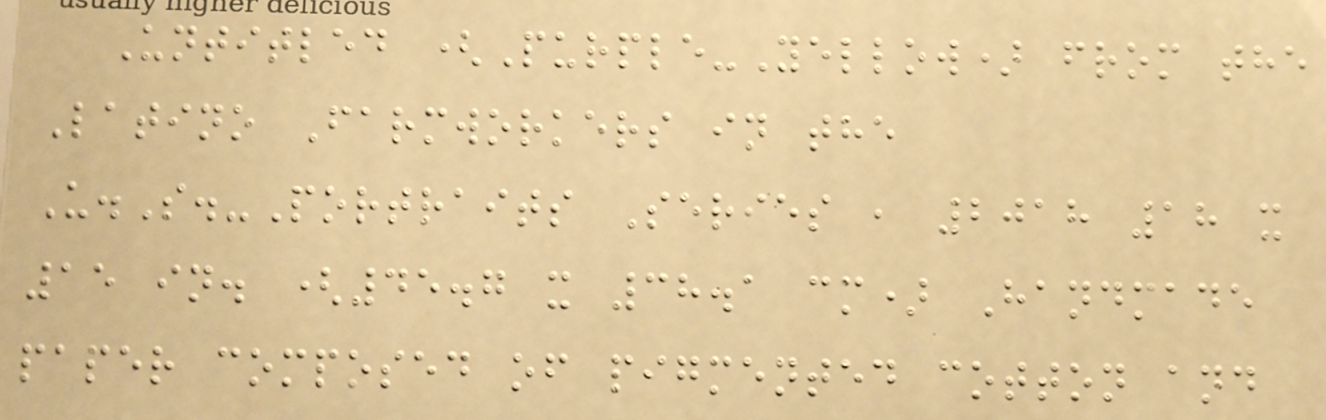Untitled (Purple-Yellow) from the
Latino Farmworkers in the
U.S.-Portraits Series , 2018 18 x
15 in. (45.7 x 38.1 cm) Handmade
paper composed of pigmented cotton and
